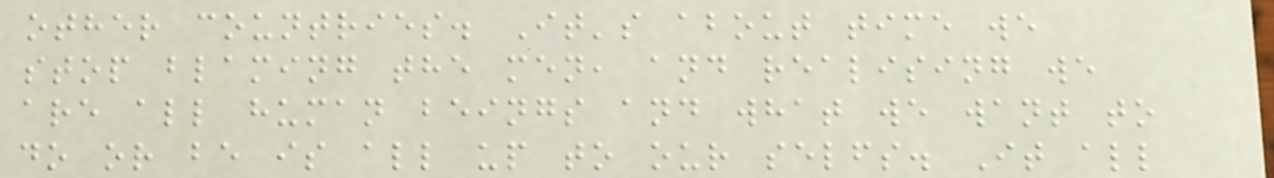other countries. It's about time we
stop blaming the men, and realising we
are all human beings and what we want to
do or be is all up to our selfs. It all
